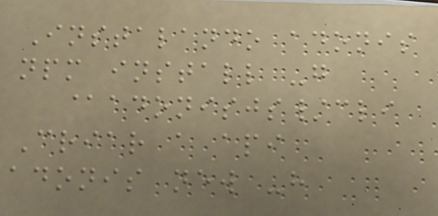Instalando adonis
npm install -g
@adonisjs/cli
Criar a api
adonis new -h
